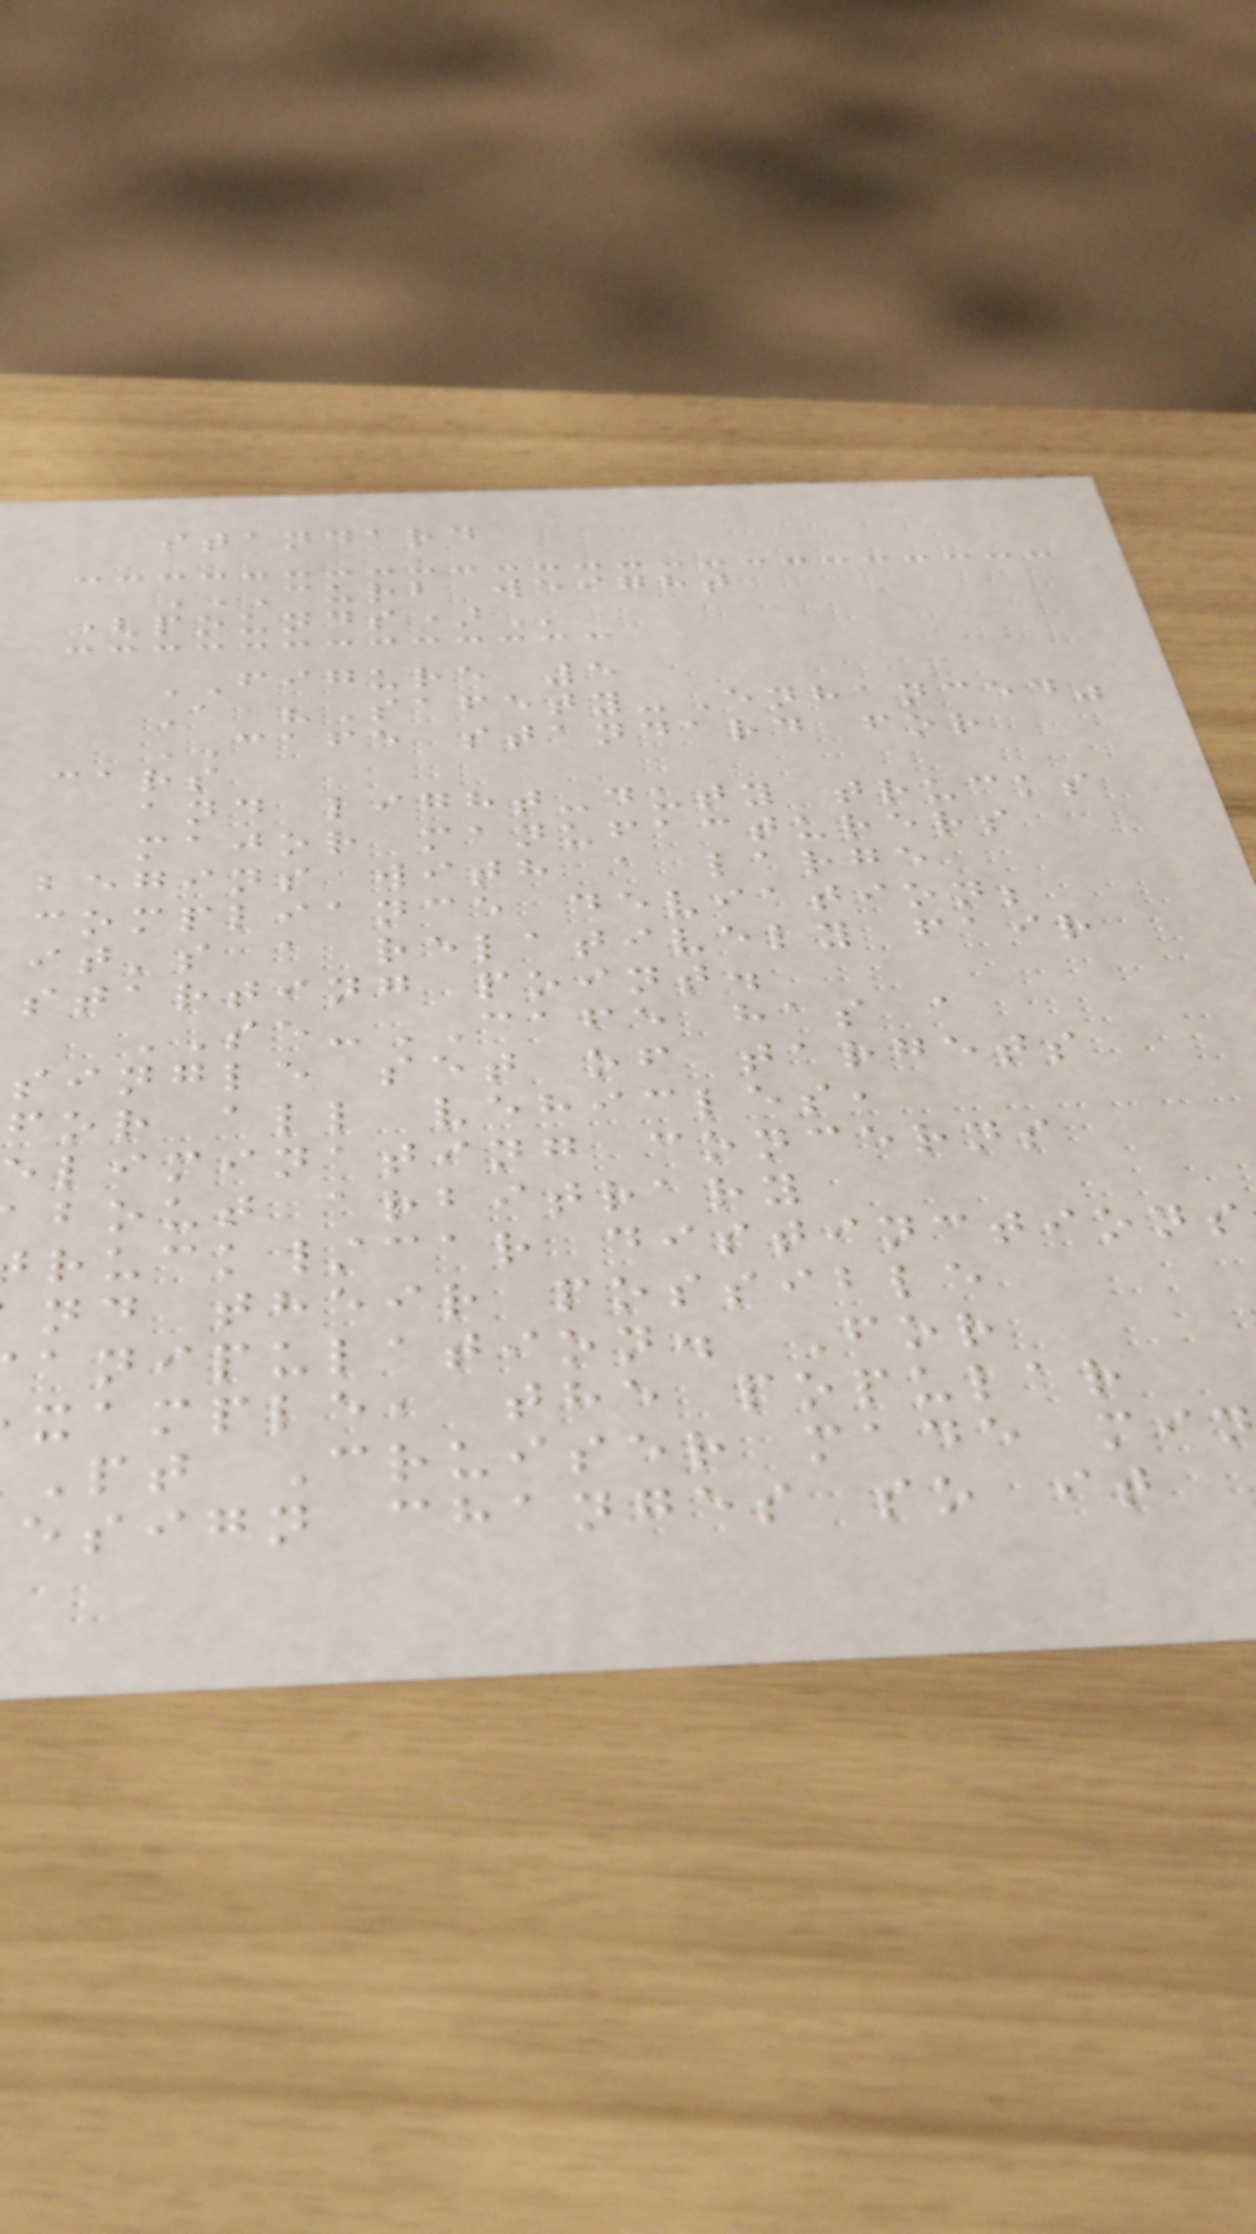standard
CURB WEIGHT
FIGURE 5
A "Safety-Enhanced"
CAFE standard for
cars
and light-duty trucks
major manufacturers
begins with a large
compliance deviation;
it's a relatively fair
starting point.
SE-CAFE has a
single set of targets
for all vehicles,
eliminating concerns
bout arbitrary
ruck/car distinctions
nd their possible
anipulation. For
xample, the popular
pt Cruiser made mi
esign changes so it
